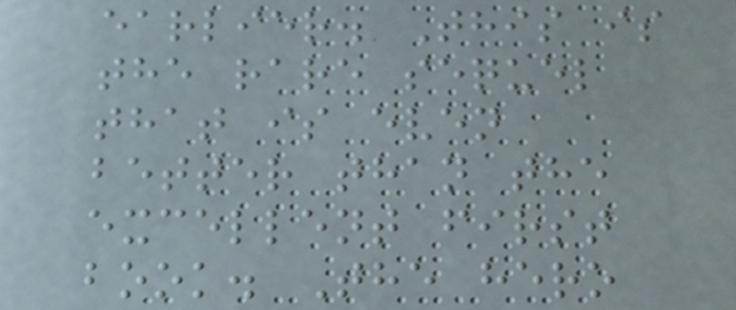earlier. This is
the rare sequel
that is even
better than the
excellent first
book. The hero
